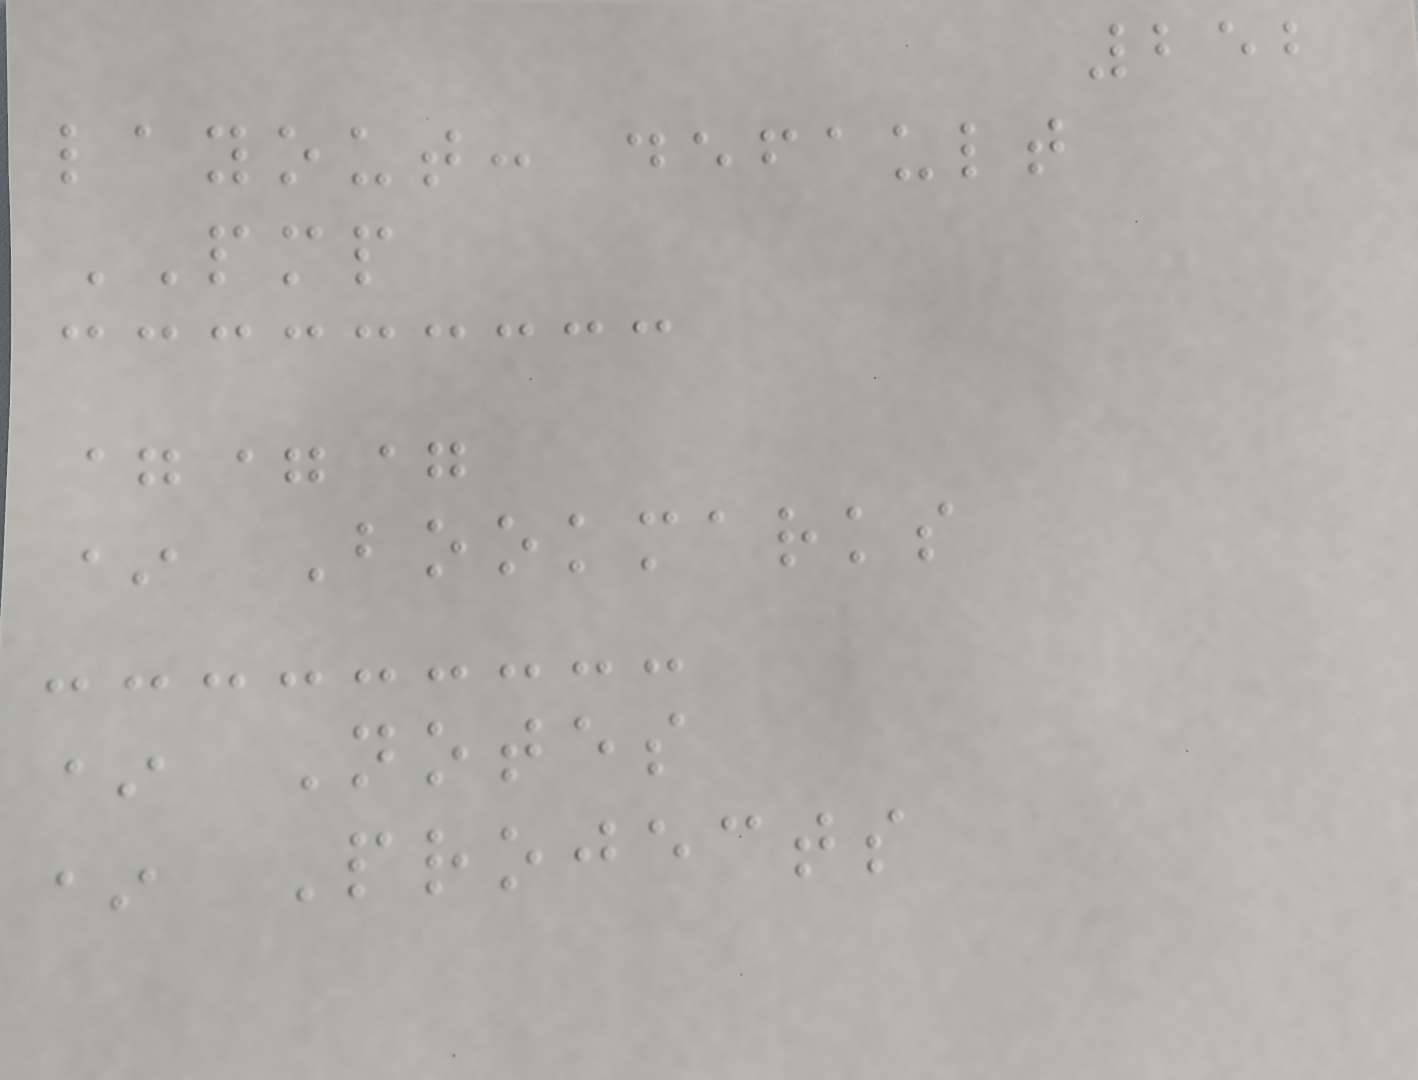252
layout: default
PMP
===
* Bookmarks
* Notes
* Projects
